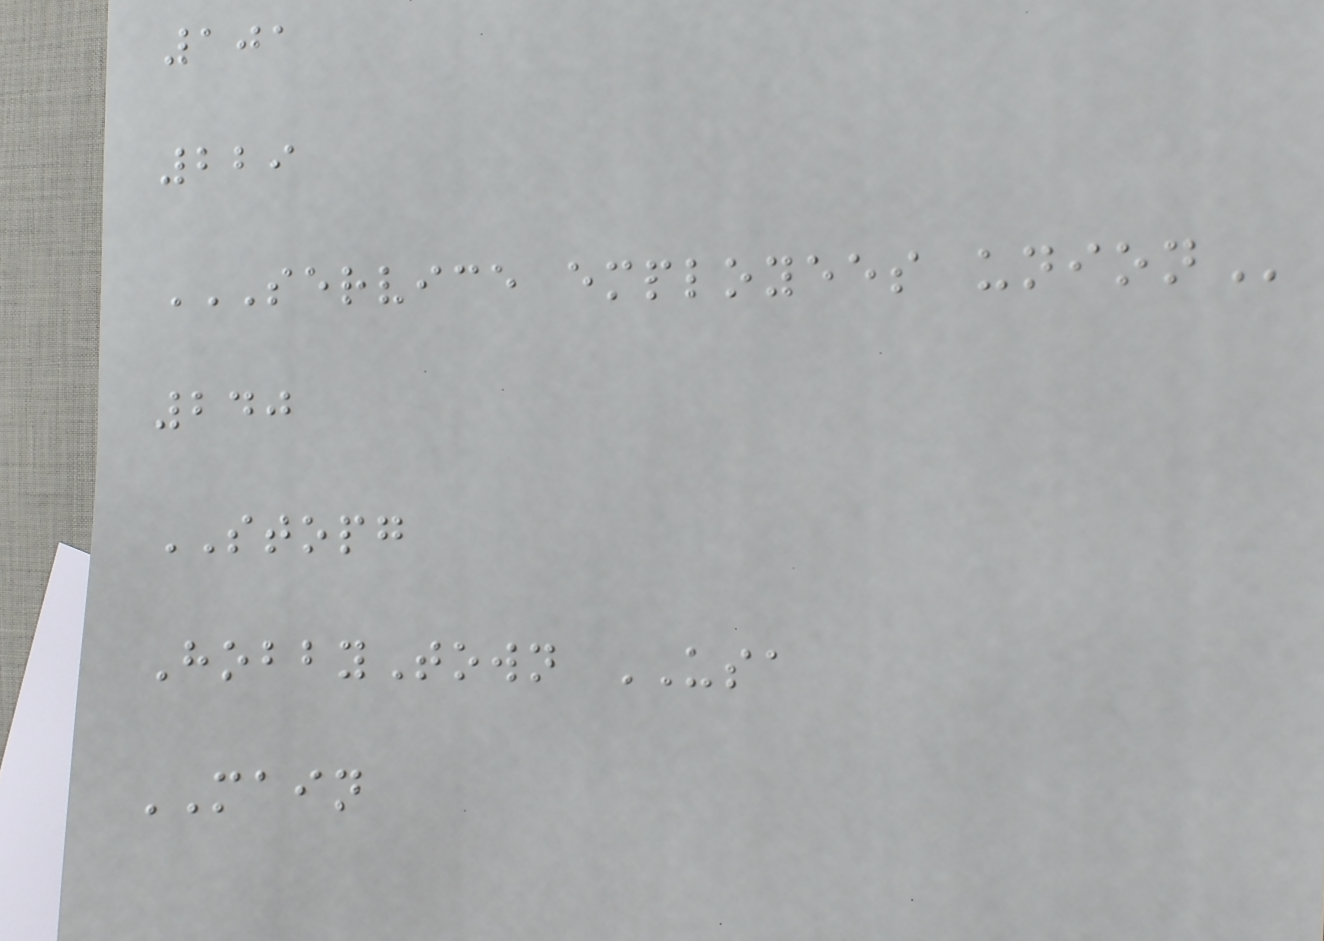101
229
SERVICE EMPLOYEES UNION
240
STOPG
HobbyTown USA
MAIN
